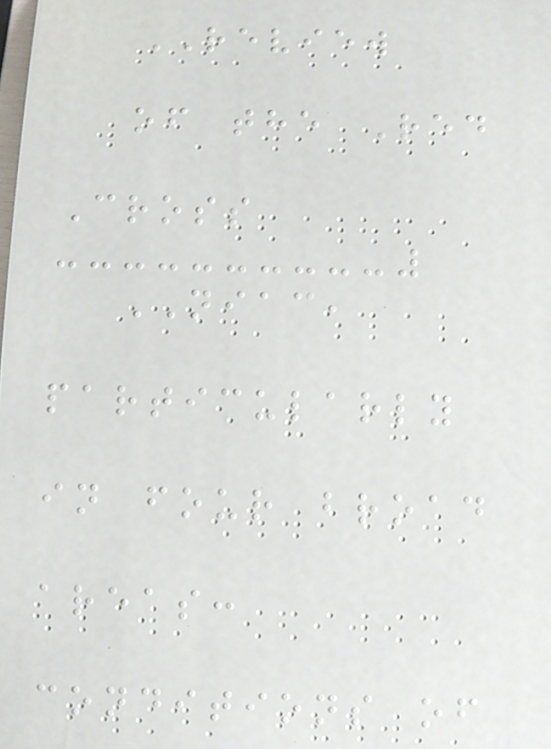REVIEW
of the Red
Cross
NIAC,
particularly
in four broad
areas:
conditions of
